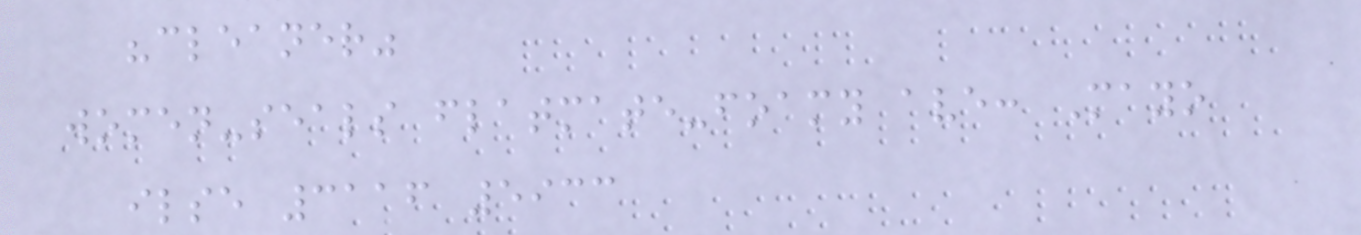"cleaner"
women-seals flatmate-foamy ave: Mayo
ilse 3116 5933
